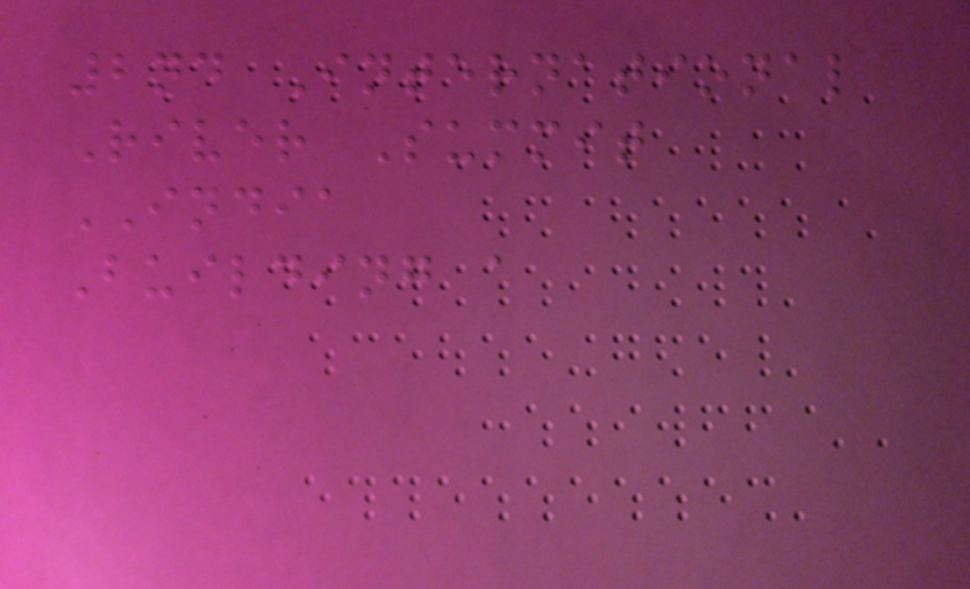2nd International
River Summit
INDIA
Building a
